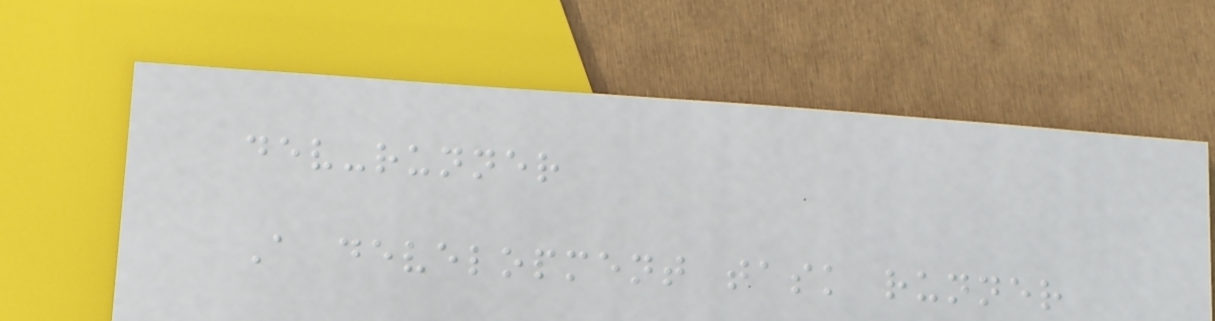dev-runner
A development task runner
